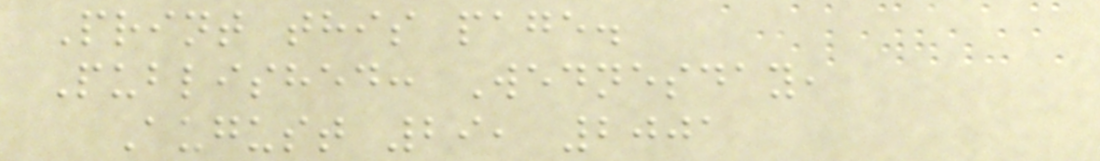Print this page.
Published: Wednesday,
August 29, 2001
